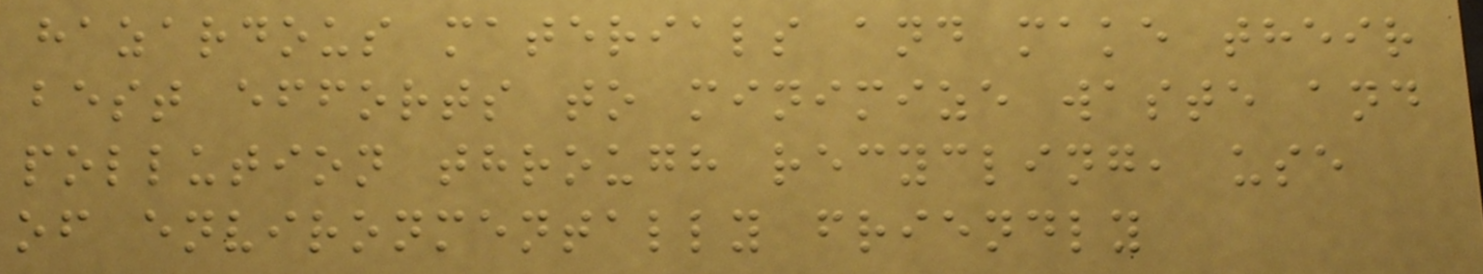hazardous materials and make their
best efforts to minimize waste and
pollution through recycling, use
of environmentally friendly
